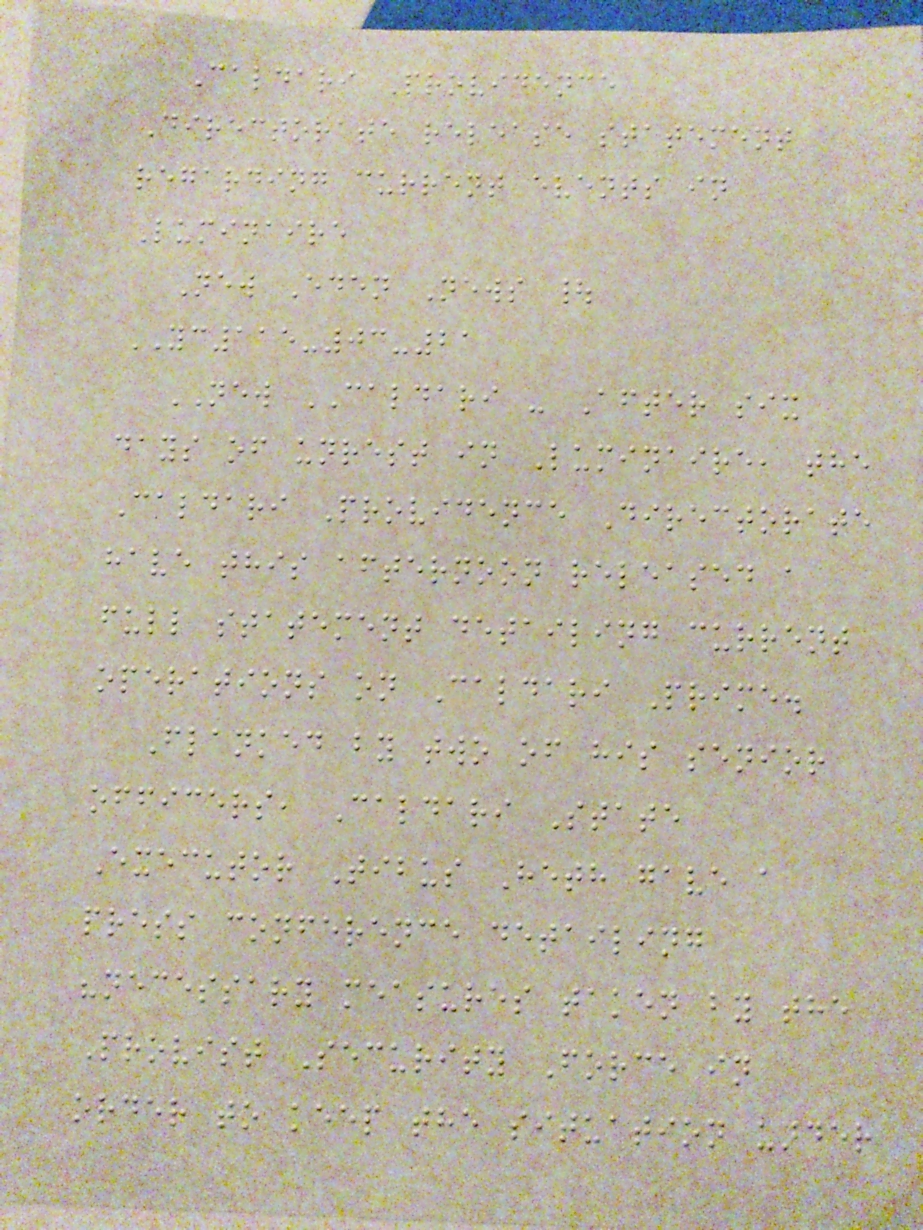Caldari Providence
Directorate release statement
regarding current events in
Luminaire
New Eden News |
YC115-03-21
NEW CALDARI - After six
days of unrest in Luminaire, the
Caldari Providence Directorate
have this afternoon released a
full statement detailing current
operations on Caldari Prime.
Flanked by two of his senior
officers, Caldari State
Executor Tibus Heth gave a
press conference detailing
"necessary measures taken by the
Provist Security Force in
order to keep the situation under
